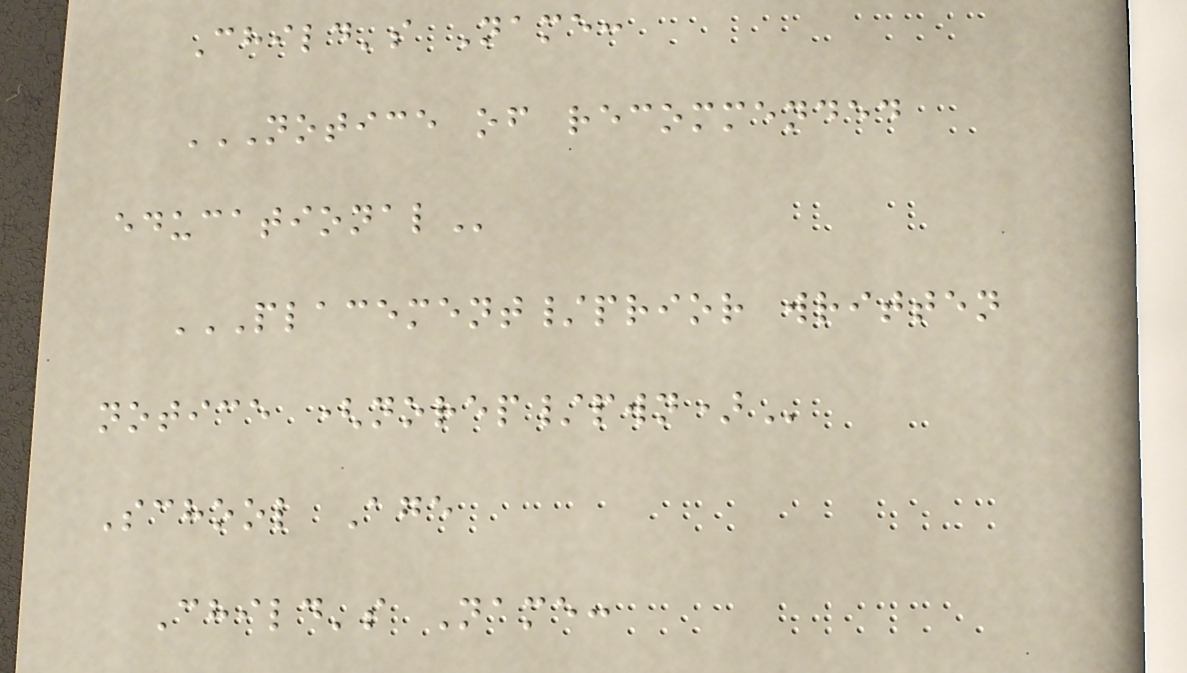Child's Name:
NOTICE OF RECOMMENDED
EDUCATIONAL
PLACEMENT/PRIOR WRITTEN
NOTICE (NOREP/PWN)
School Age
Child's Name:
